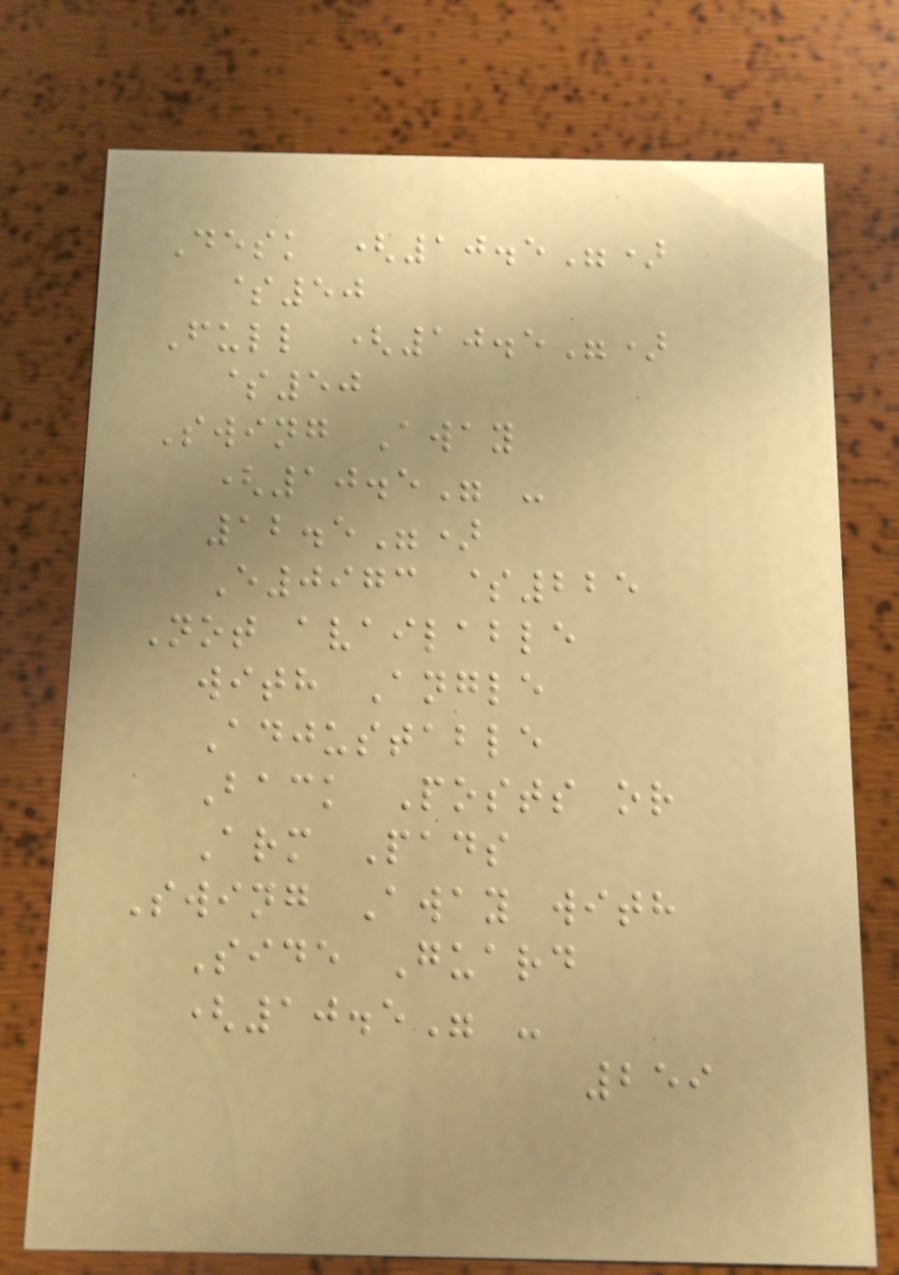Desk (10.5")
$50
Full (10.5")
$50
Swing Away
(10.5" -
12.5")
E0973 $225
Not available
with Angle
Adjustable
Back Posts or
Arm Pads
Swing Away with
Side Guard
(10.5" -
259
